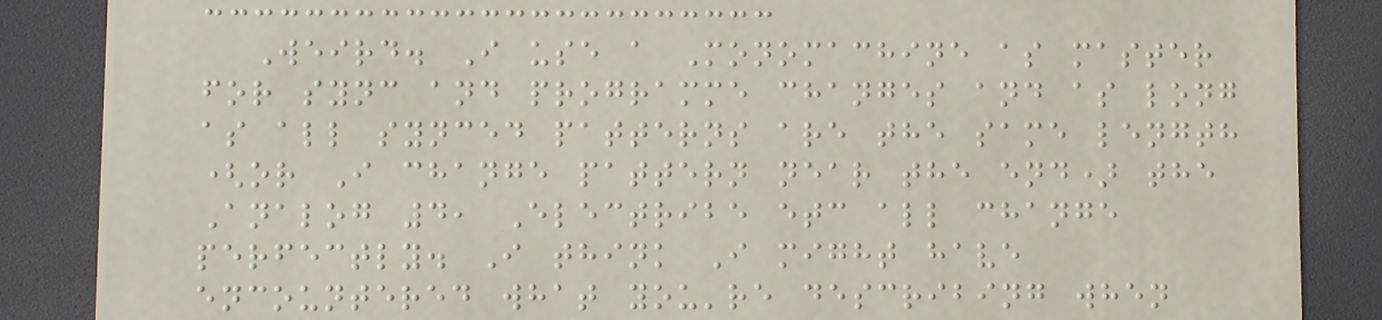Weird. I use a Monomachine as master
for sync and programme changes and as long
as all synced patterns are the same length
(or I change pattern near the end) the
Analog 4, Electribe etc all change
perfectly. I think I might have
encountered what you're describing when
